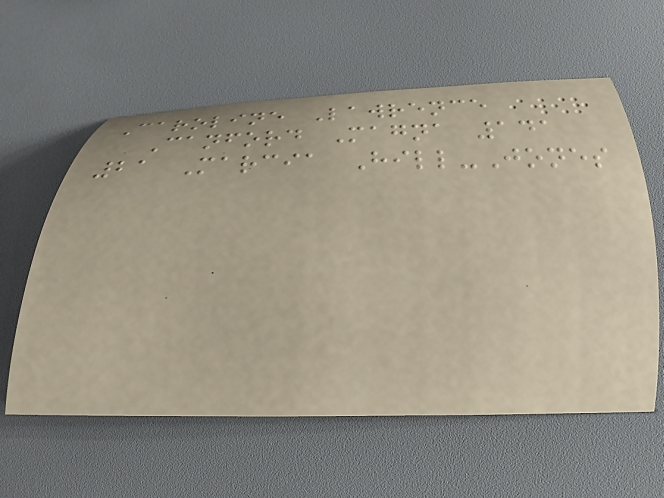Caroline Lawrence
Canford Magna 141
21 Marcia Hill-Jones
